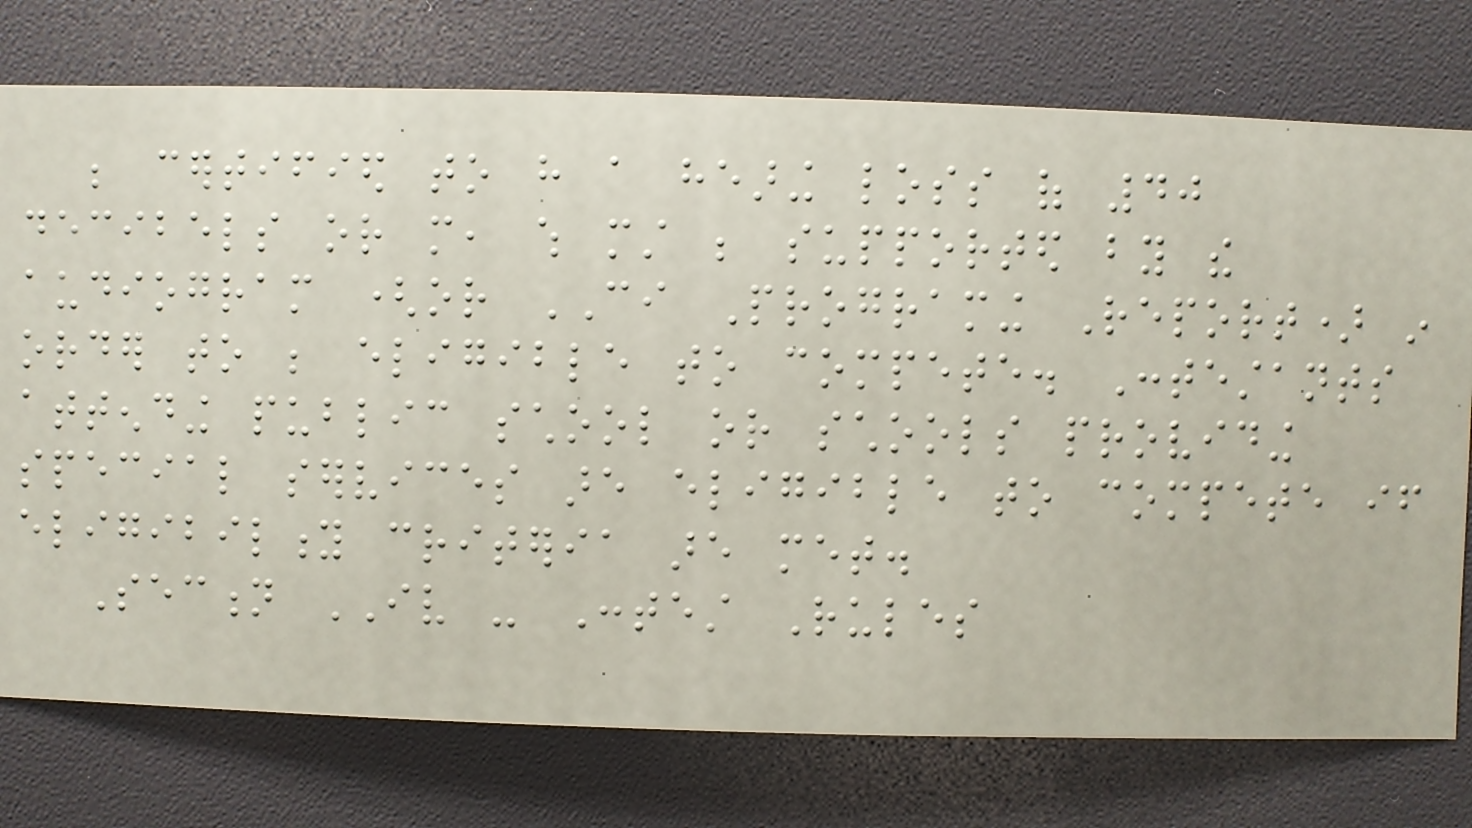be certified to have a hearing loss of 40
decibels or more, which must be supported by the
audiogram (or CI Programing Report) in
order to be eligible to compete. Contestants
attending public school or schools providing
special services are eligible to compete if
eligibility criteria are met.
Section IV - Contest Rules
